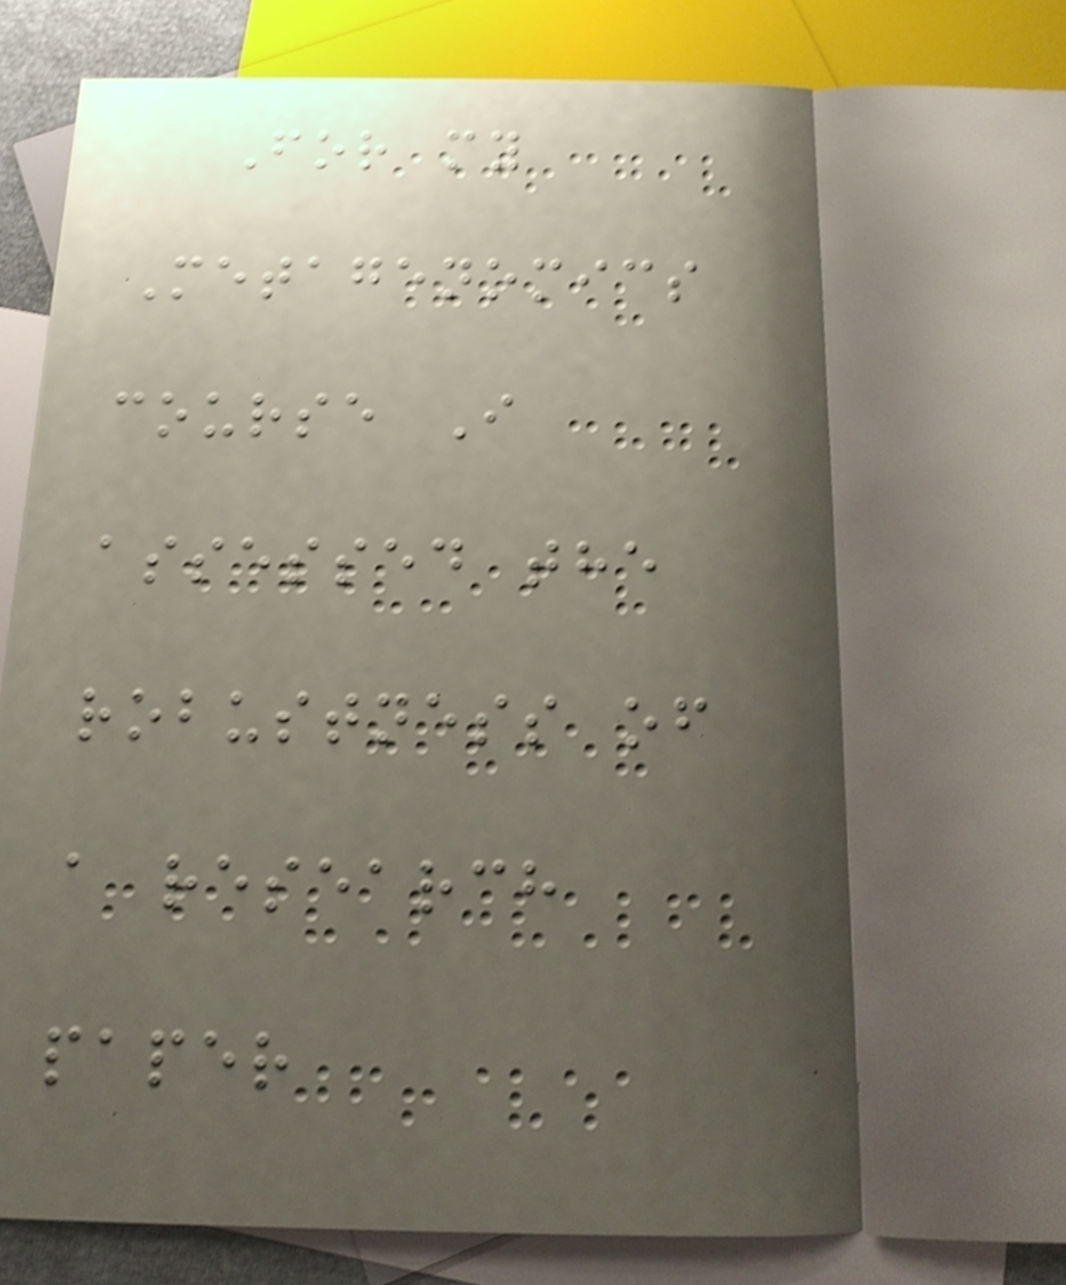For my
Metagenomics
course I
assessed the
robustness of
a research
paper
